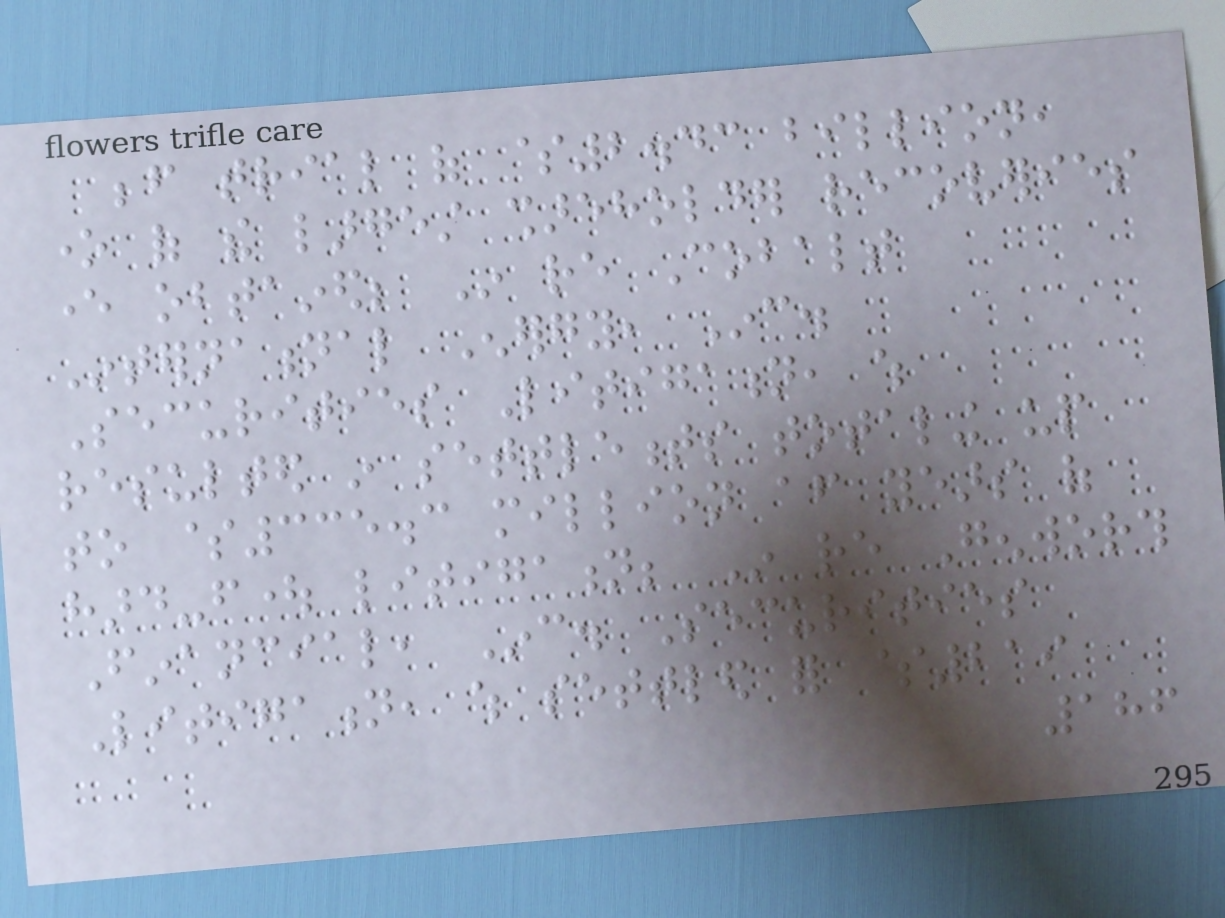before trial of $2.43 billion,
one of the largest shareholder recoveries
ever obtained; In re Cobalt
International Energy, Inc.
Securities Litigation, which
resulted in settlements totaling up
to $335.3 million after years of
hard-fought litigation; In re Genworth
Financial, Inc. Securities
Litigation, which settled for $219
186
